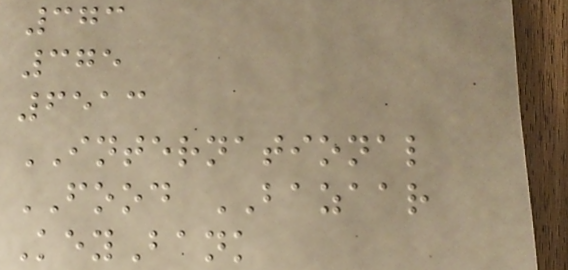373
375
6513
INTERNATIONAL
FOOD BAZAAR
KeyBank
